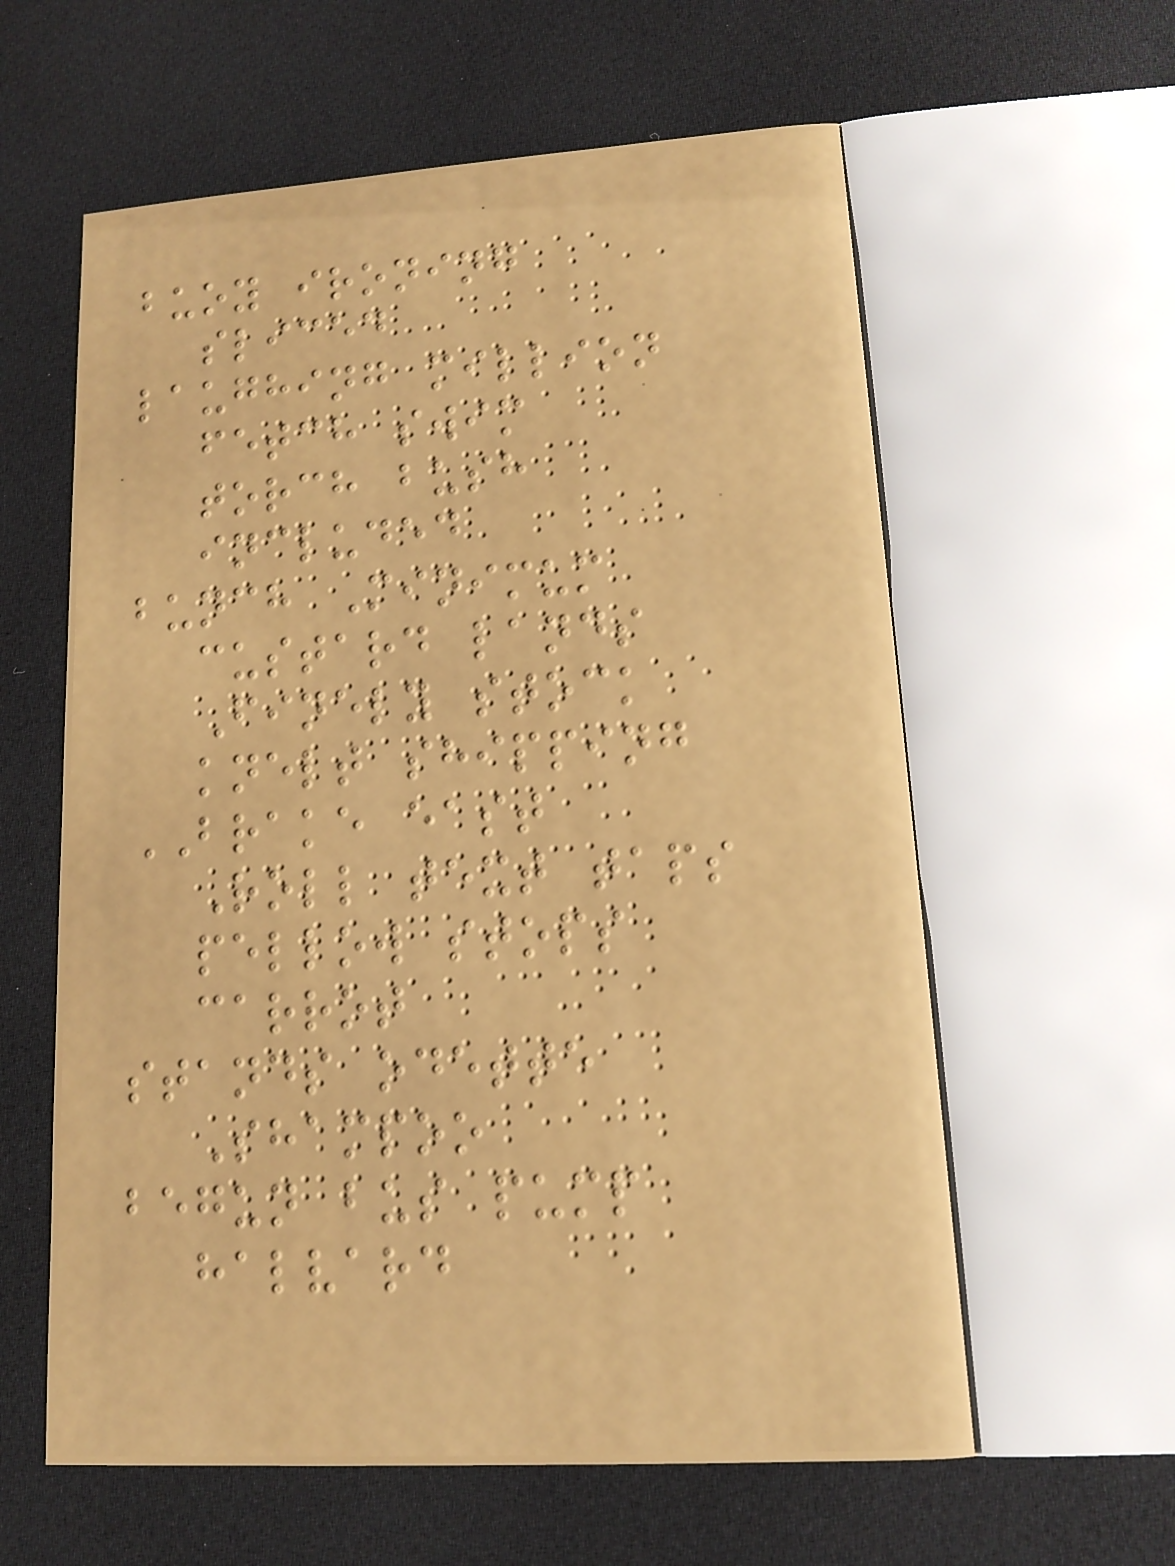buoy ironing
sliced
laughing million
fetch swim
torch bush
included
bunch Minimum
custard lands
Finely stock
knelt shipping
BRAKE east
Roll text taps
pellow stops
carrot
stands odette
Shampoo
begun bus pump
halvard
